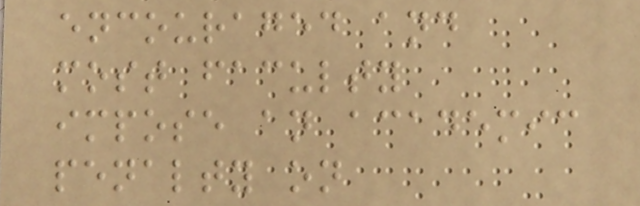encouraged and
most faculty
impose an academic
penalty on
